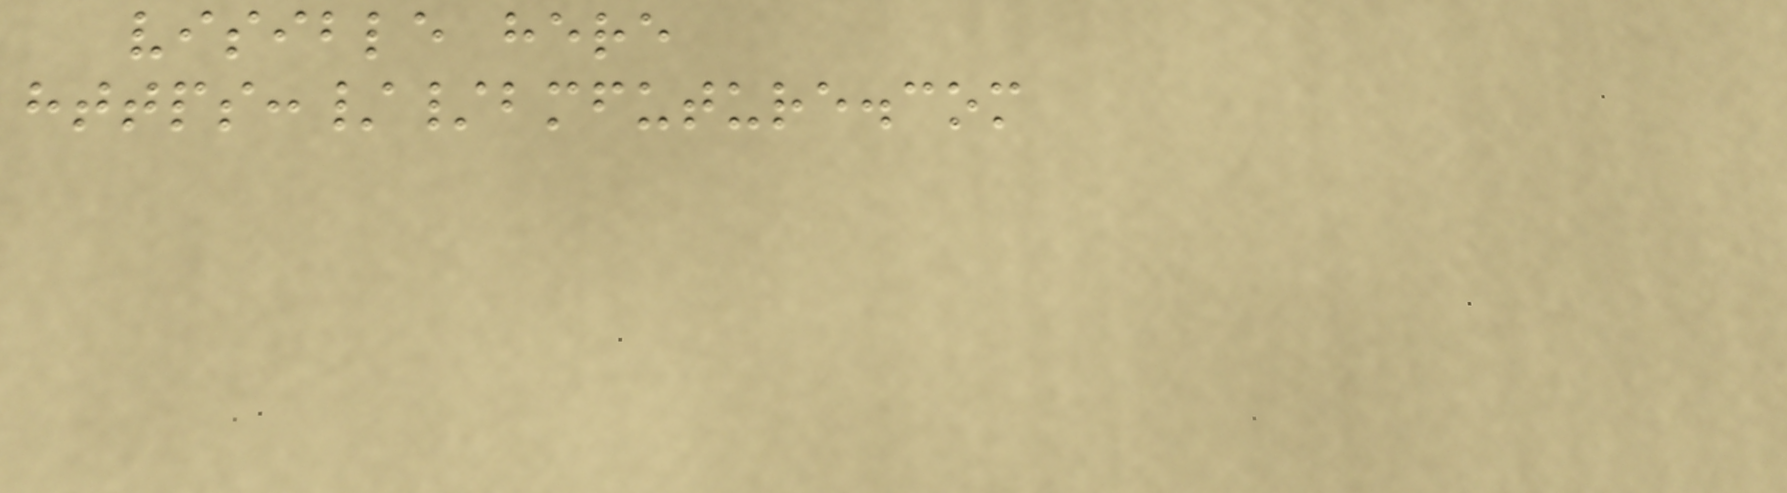visible here
https://bmfuture.com
